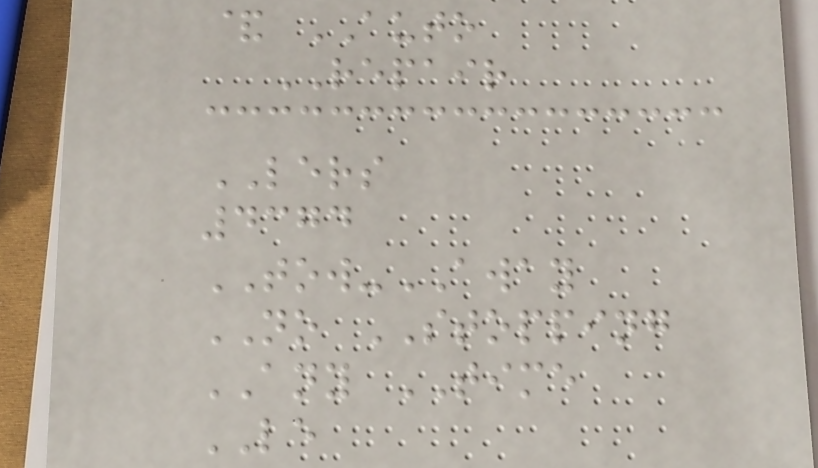& AUTO
REPAIR
LERS
4374
TOW-AWAY
NO STOPPING
ANY TIME
LE
